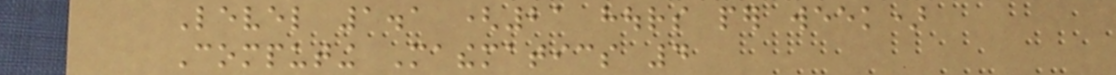Level 1.1 (21 hours per week)
Computing Mathematics 4
